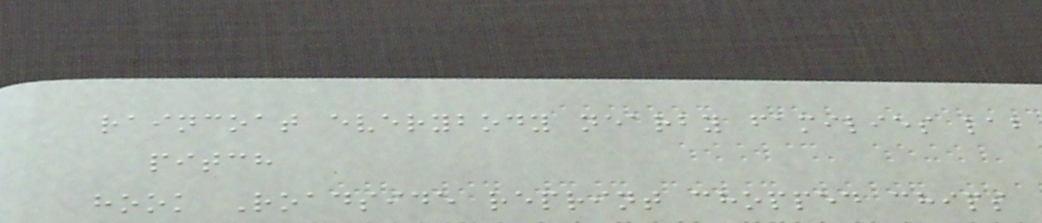raincoat everybody nearby families lab
pitch
hook Roadside reprint chopped chips
